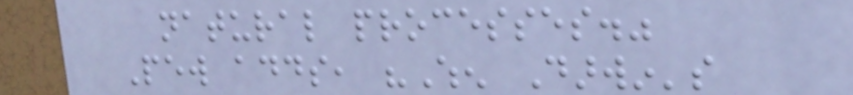natural processes."
Pew adds, "When Darwin's
